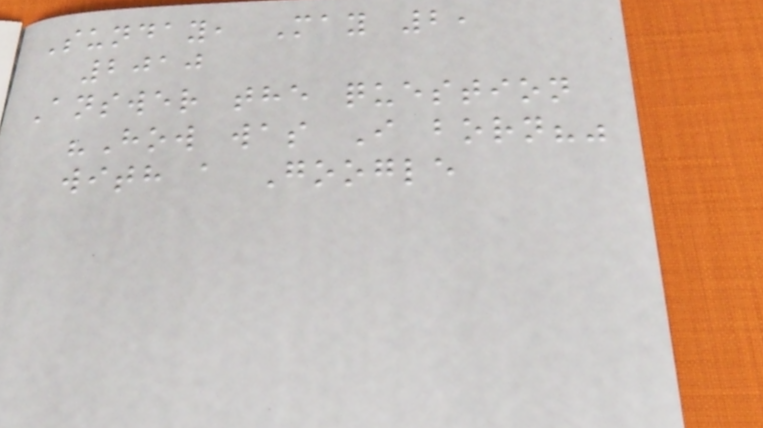Sunday, May 2,
2010
Answer the question
"How was I born?"
with a Google
